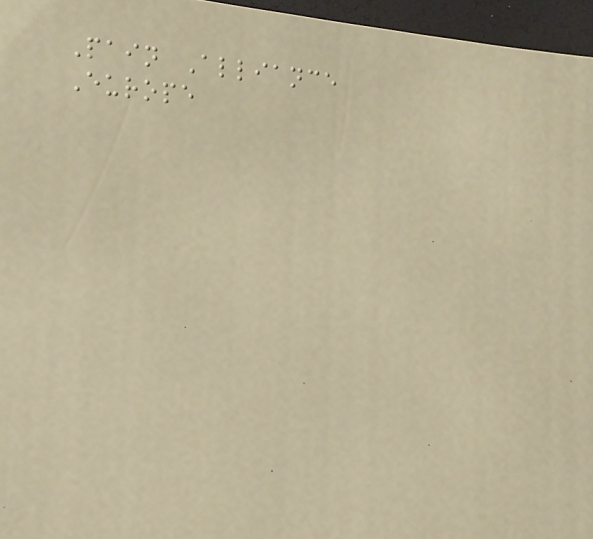Pain Alliance
Europe
